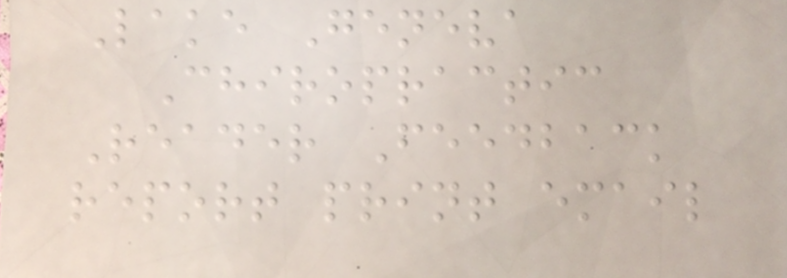Lake Geneva
Chiropractic
Reader Feedback
report print email
